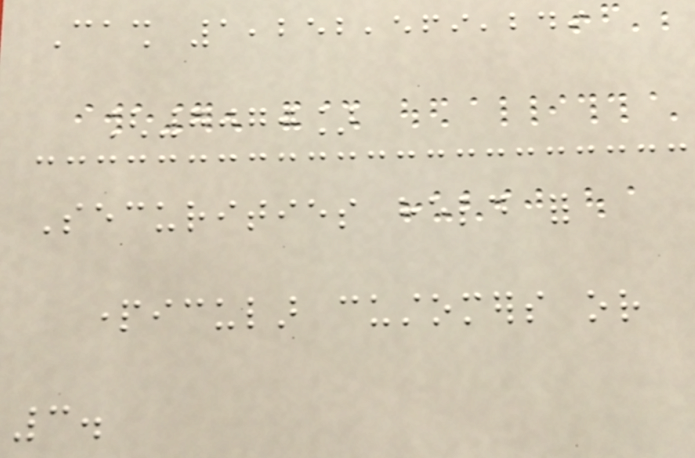Cash 1,252,569,249
[7070]
Securities held for
particular customers or
3.
